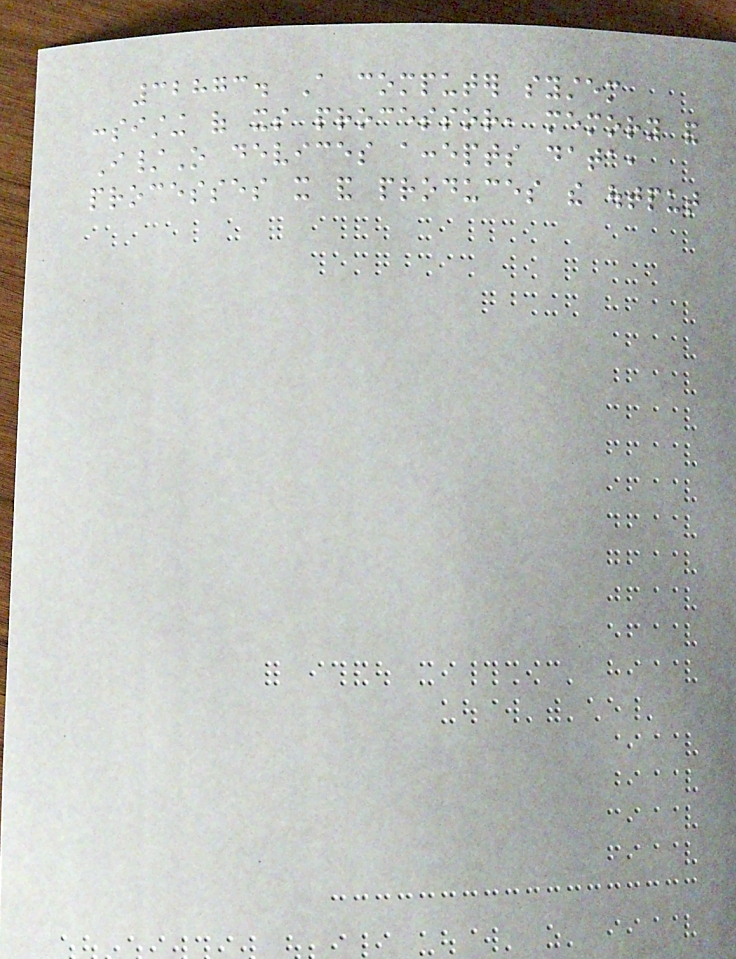32873. A computer system
consisting of its processor, memory and
I/O devices accepts data,
processes it and produces the output
